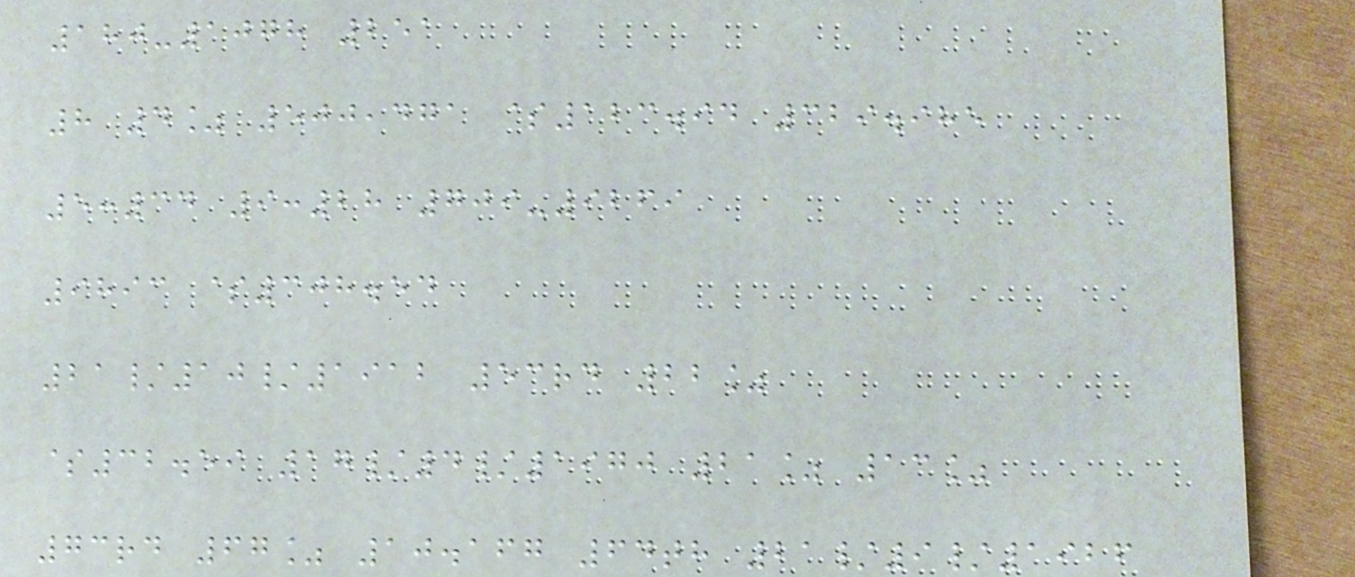180-1078 251
8 4% 500,471 $123.94 329.985
5:34 9:28 709-9269
9893 $308.54
21/10/1912 53rd 22%
$32.59 17/4/1970 21% 13%
73rd 67% 10.167 64th 21/9/1926
